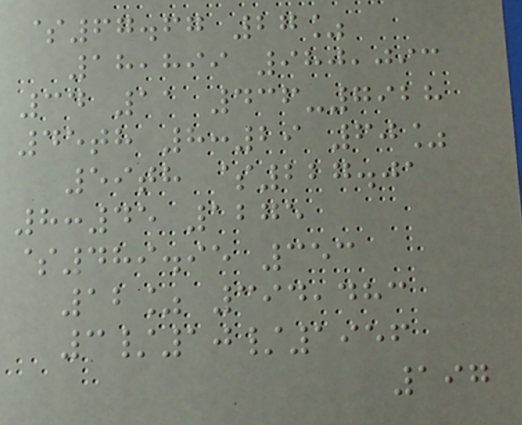$67.67 27%
18,899 980,093
34 11 436-7928
45th 8:29 60%
59th $227.01
8:45 1275
$489.95 353
12% 394,483
3/10/1956
197
